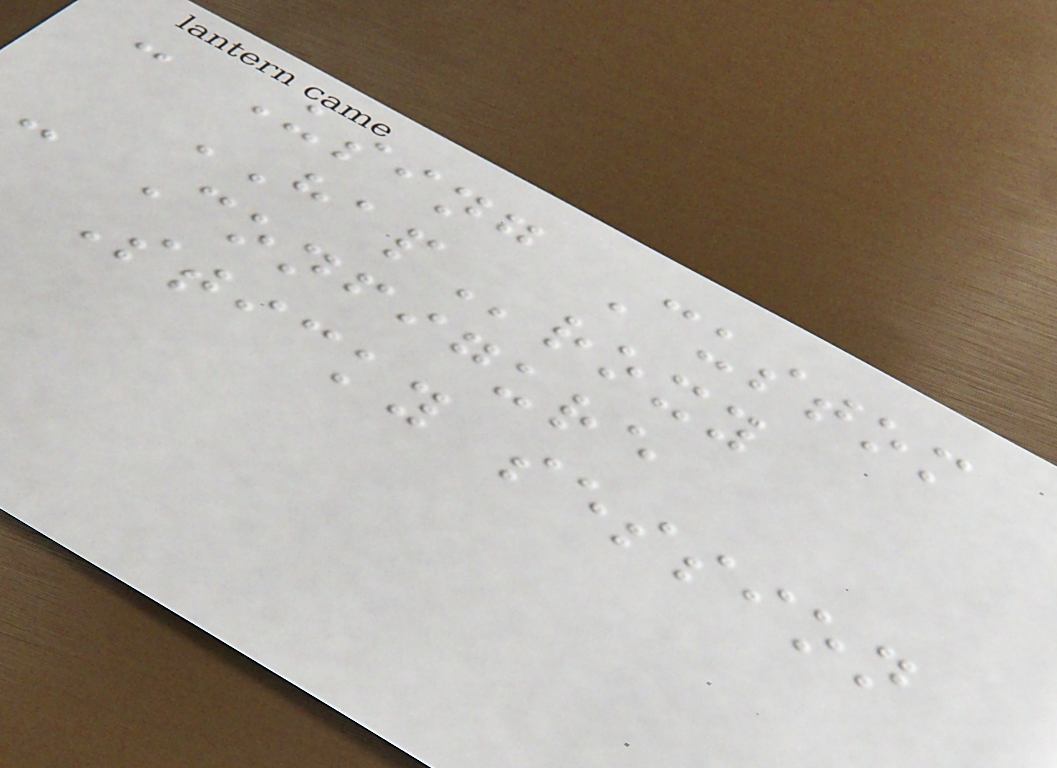- Using Custom
HAProxy
- Configure
Sticky session
